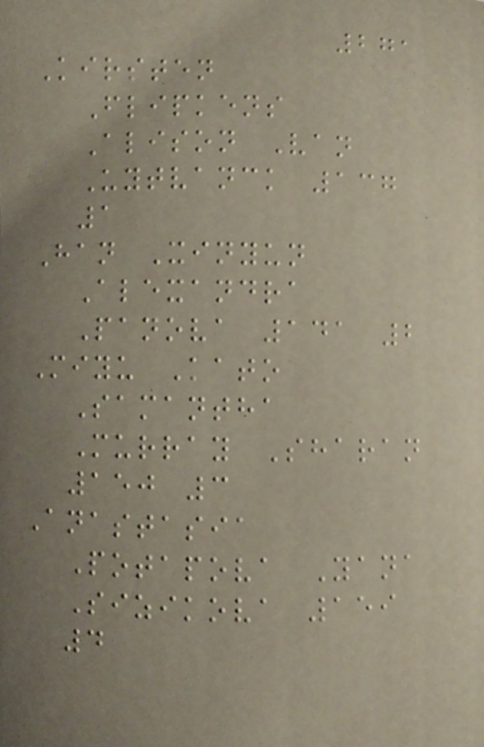271
Kirsten
Flipkens
Alison Van
Uytvanck 137
1
Han Xinyun
Alexandra
Panova 141 2
Miyu Kato
Samantha
Murray Sharan
150 3
Anastasia
Potapova Yana
Sizikova 159
4
